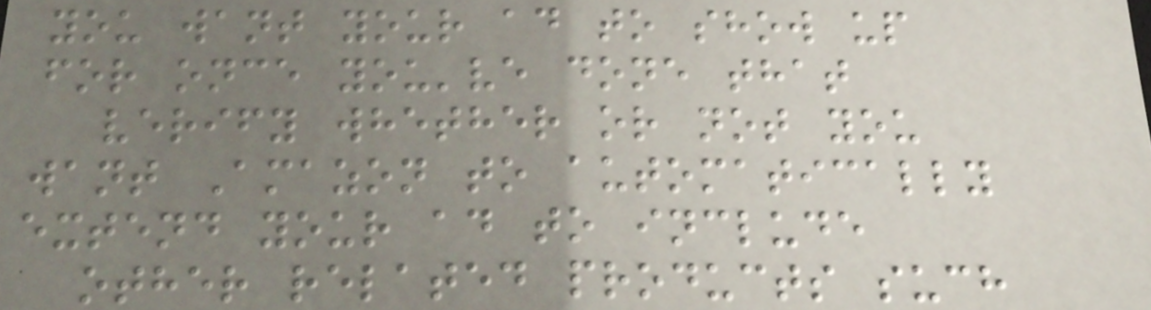you want your ad to show up
for once you've done that
verify whether or not you
want Amazon to automatically
extend your ad to include
other related products such
